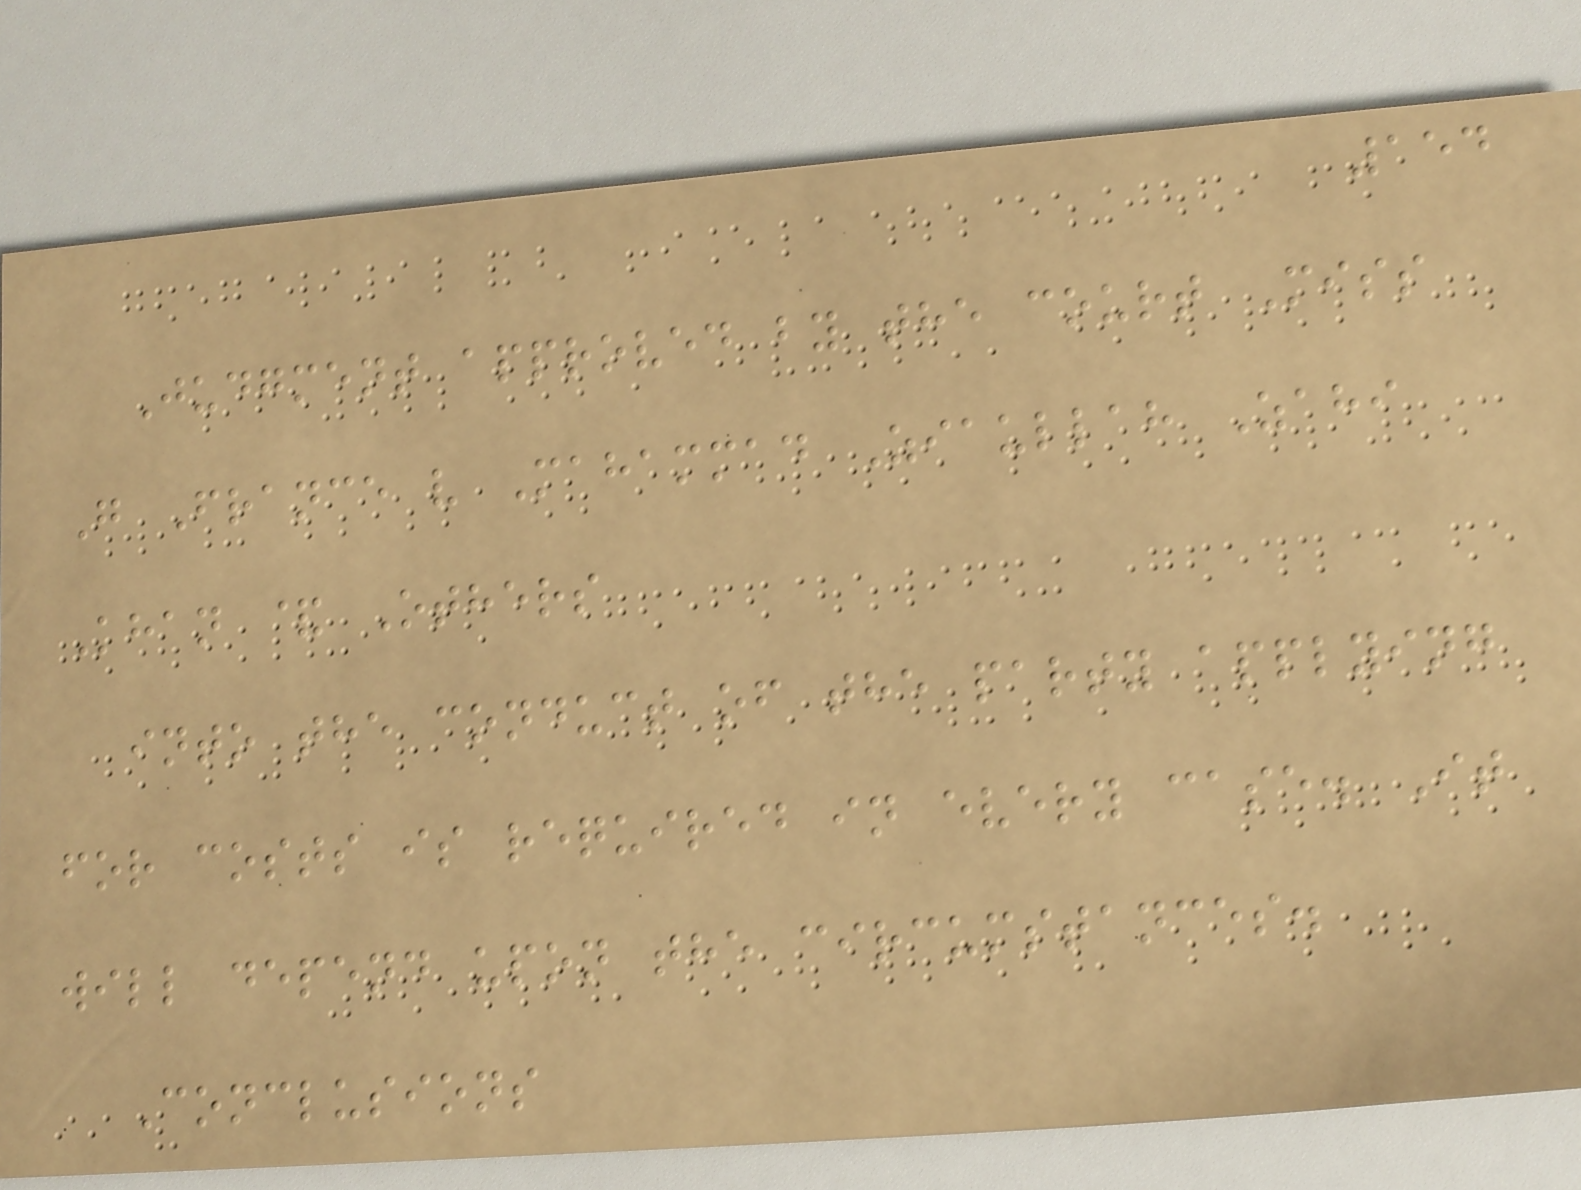154
Judgment approved by the court Miss
G France v Mahammad Ziaullah Zahi
Khan & Others
into the conduct of the party applying
for costs is required in every case. It
will depend upon the circumstances.
Conclusions
